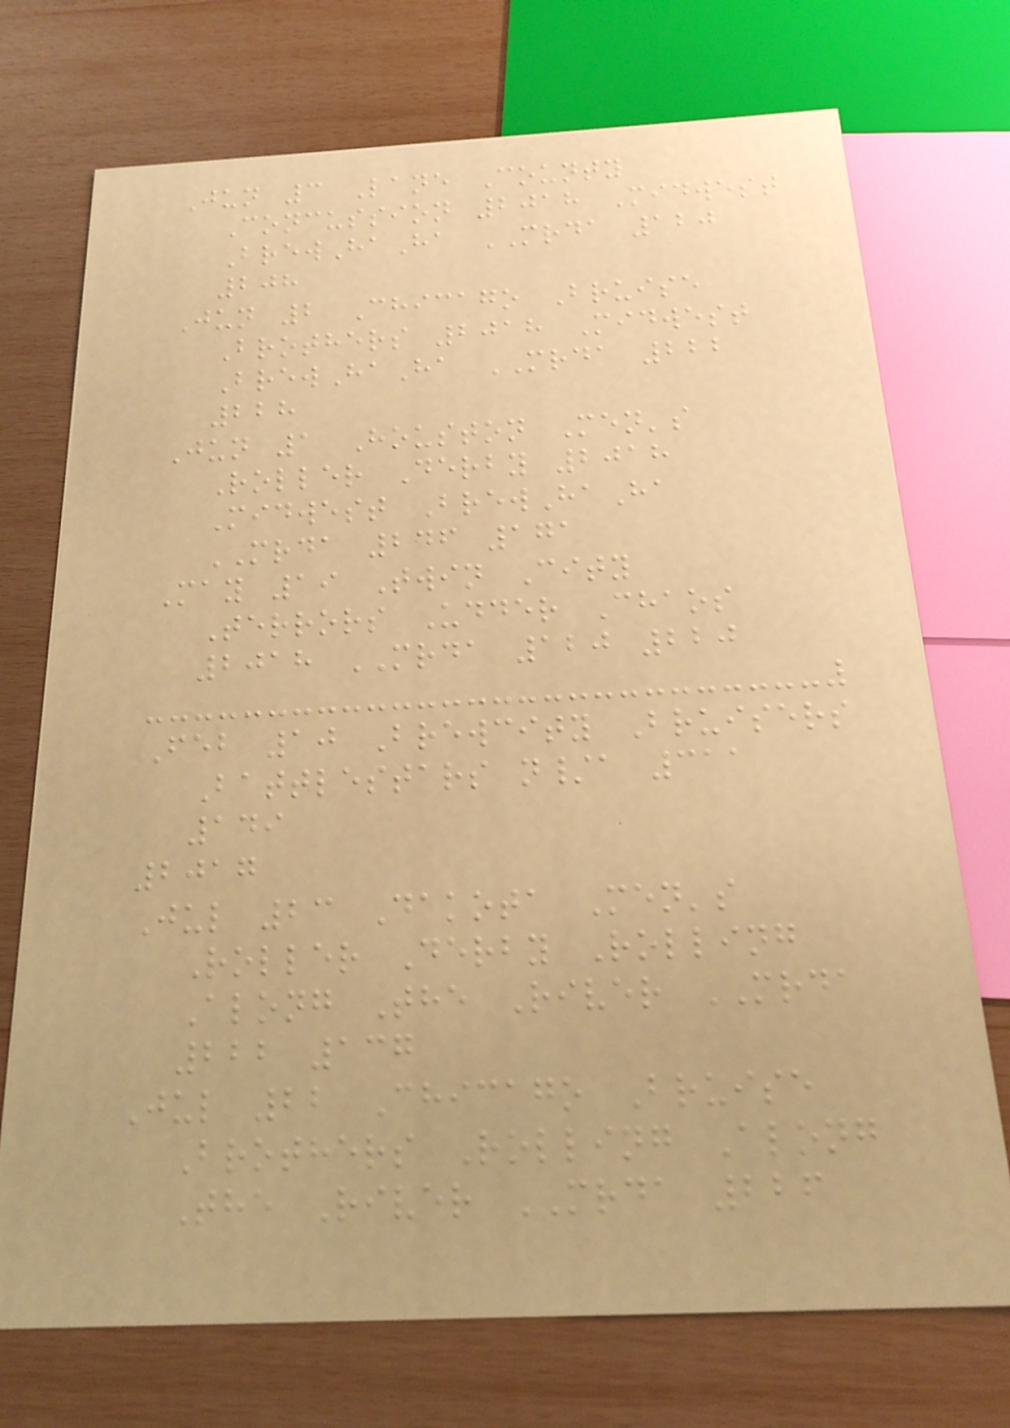Jun 3 Lane County
Concussion 2018 Midwest
BrewHaHa MRDA 120
208
Jun 2 Chicago Bruise
Brothers 2018 Midwest
BrewHaHa MRDA 222
228
Jun 1 Houston Men's
Roller Derby 2018
Midwest BrewHaHa
MRDA 246 171
May 19 Twin City
Terrors Udder Chaos
2018 MRDA 120 220
Feb 10 Brewcity Bruisers
Battlestars n/a 311
149
2017
Jul 23 Dakota Men's
Roller Derby Rolling
Along The River MRDA
222 137
Jul 22 Chicago Bruise
Brothers Rolling Along
The River MRDA 226
